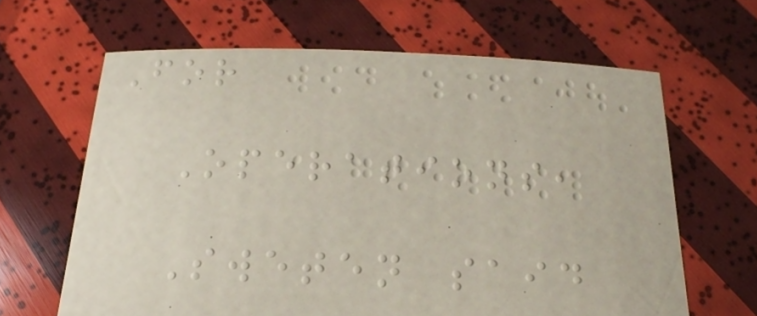For
Operations,
Sweten said
